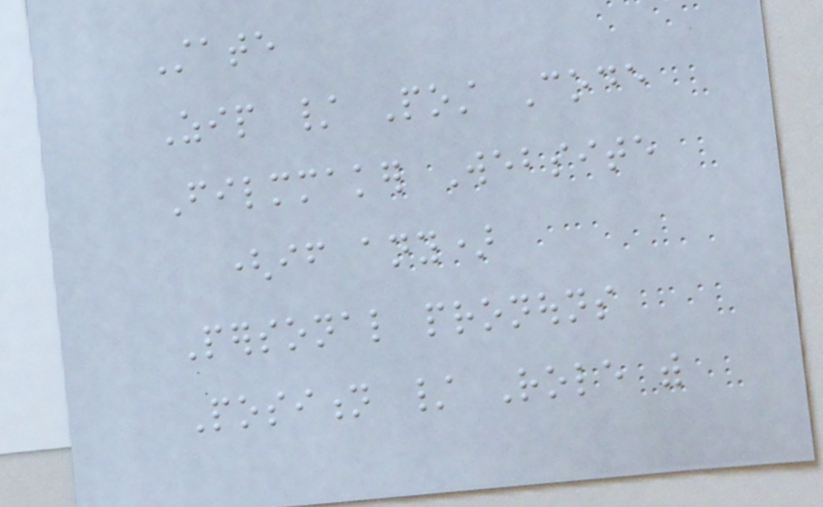State
Zip / Post Code
Filmmaker Website
(if any)
Personal pronouns
Position / Role with
